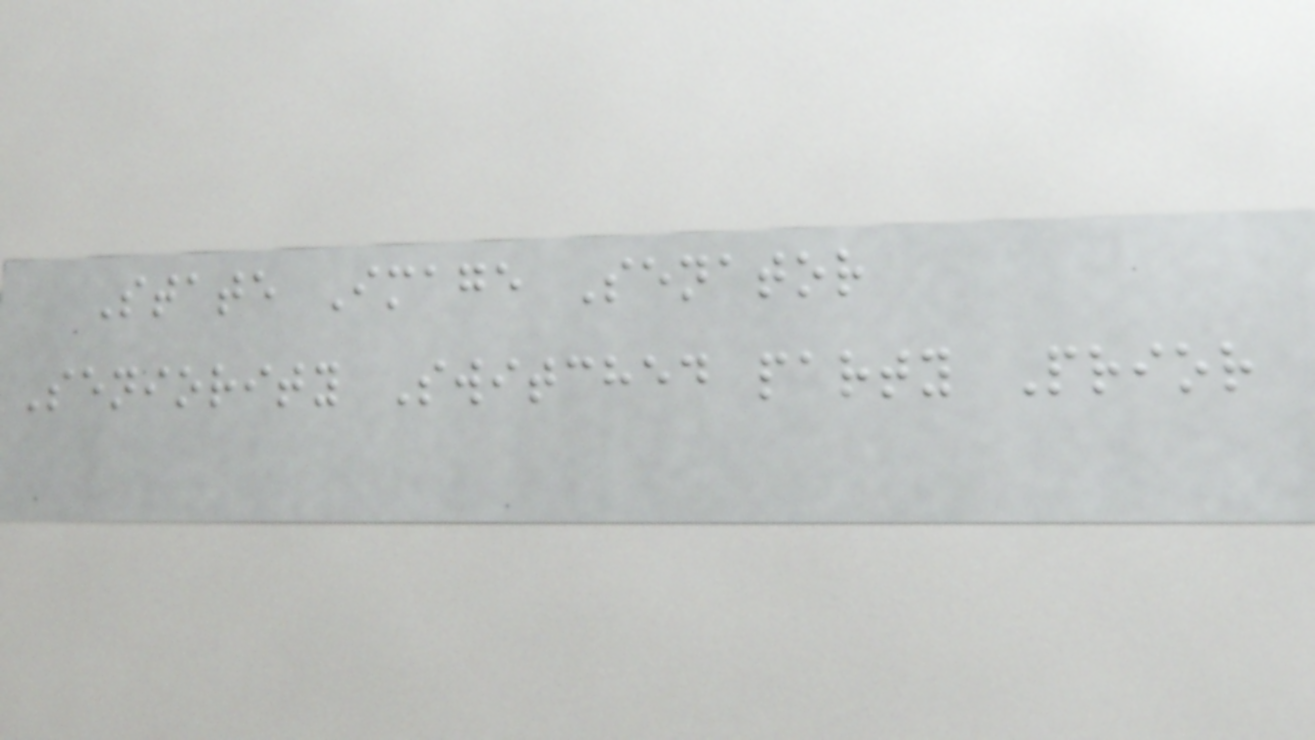State Image Senator
Seniority Switched party Prior
